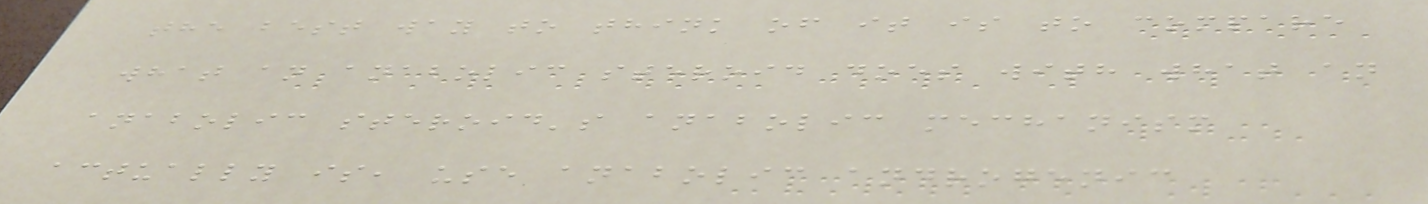the best way to think of it is to compare
what an anabolic steroid does with what an
anabolic steroid's anabolic mechanism
actually is, use anabolic androgenic
